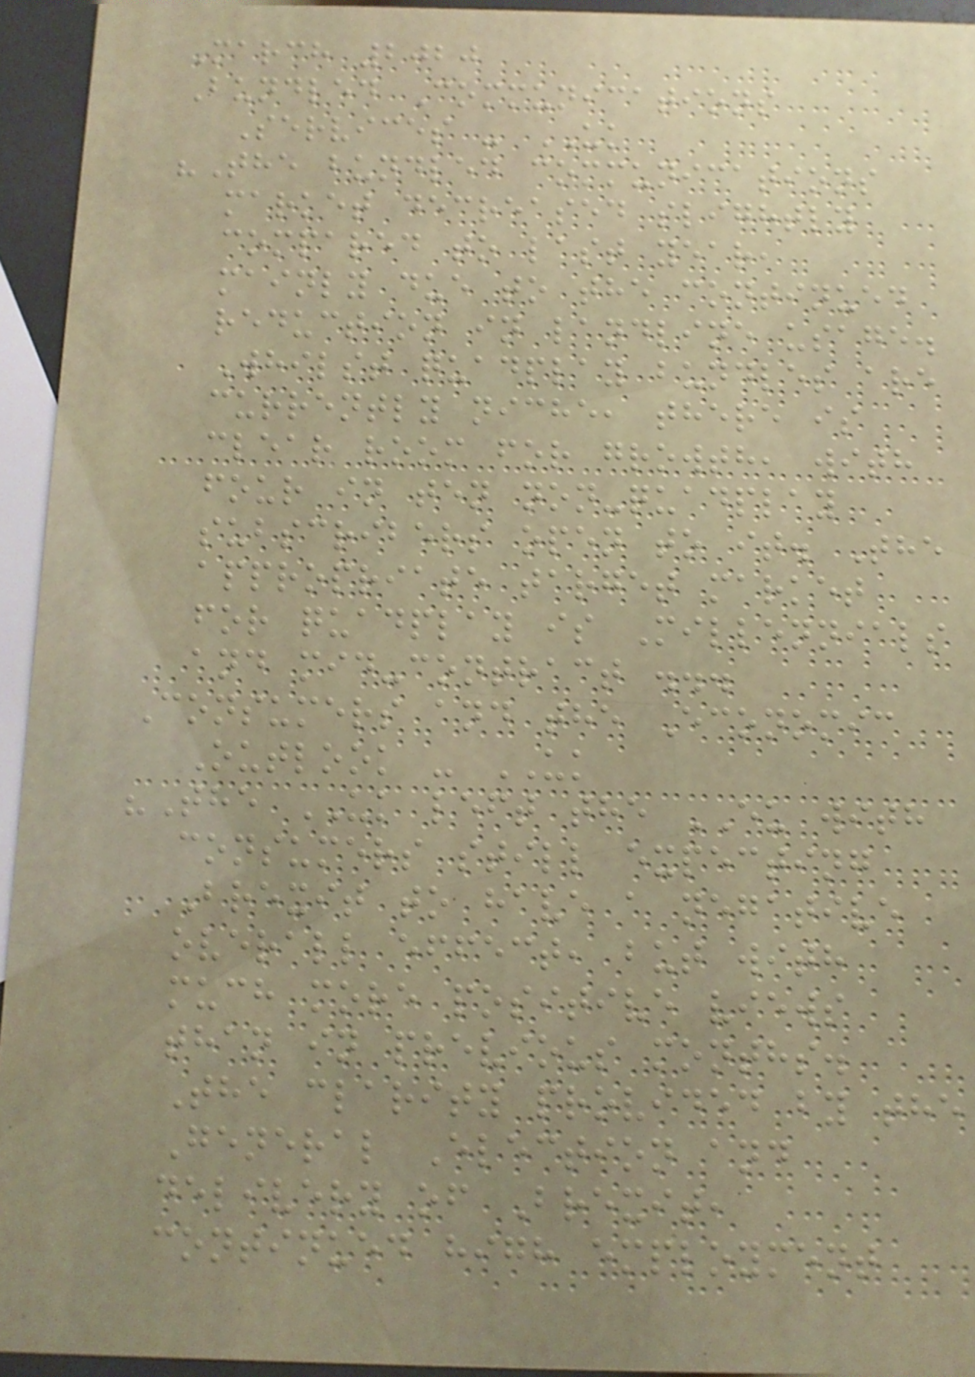March 2020
Bundled Communications
Services - UK
"The bundled communications
market decreased slightly
compared to last year,
mainly due to the continued
reduction in landline usage.
Whilst quadplay bundles are
currently niche, there is
clear room for growth, with
four in ten non-quadplay
subscribers open to it. The
appropriate target market
for quadplay is Millennials
and mid-contract ...
Consumers and the Economic
Outlook - UK
"The UK left the EU with
consumers still expecting
Brexit to have a negative
overall effect, but with
much more positive views
than in previous months.
The clarity provided by the
General Election and
delivery of Brexit,
continued high employment
